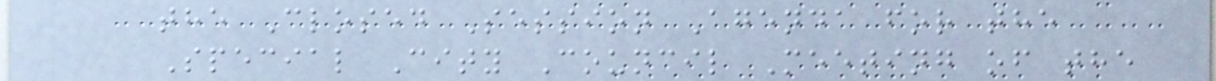the Closed Session Agenda for the
Special City Council Meeting of the
